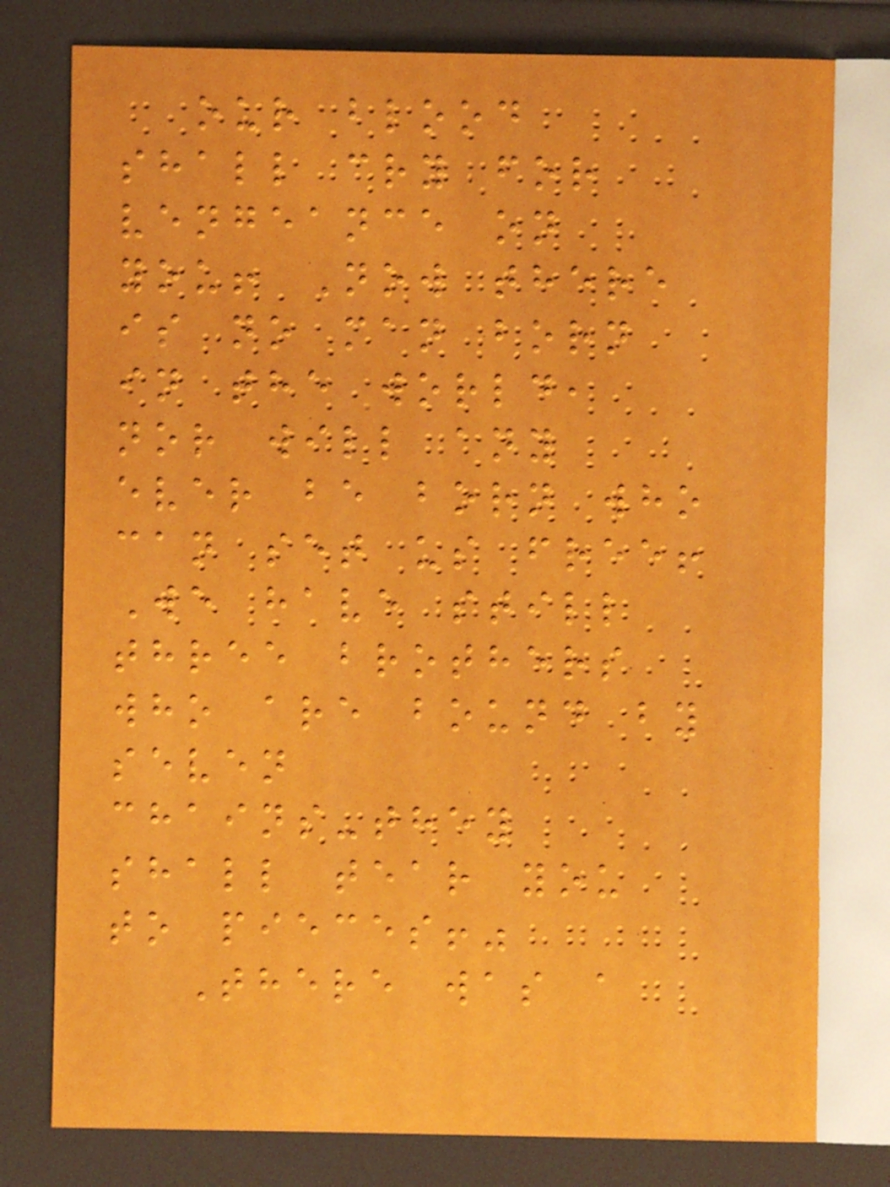our blood
shall cry for
vengeance on
you! Now there
is no man born
in the world,
nor will any
ever be born who
can set us free!
We have still
three brothers
who are bound by
seven
chains-they
shall tear you
to pieces!"
There was a
